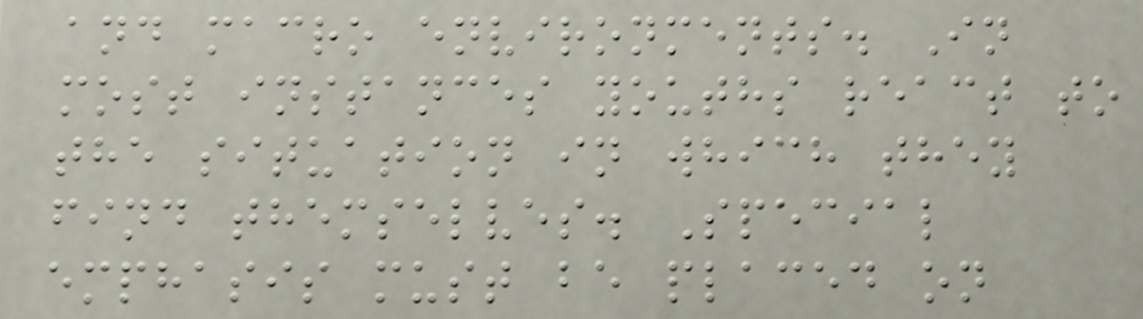and macro environments. In
most instances youths react to
the situation in which they
find themselves. Special
emphasis must be placed on
